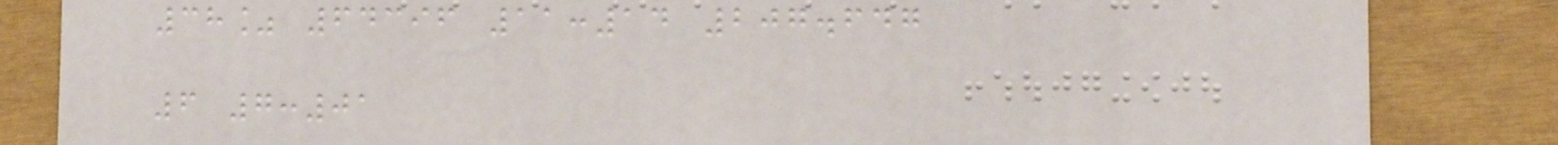38% 64396 11:14 207.647
6 7:01
